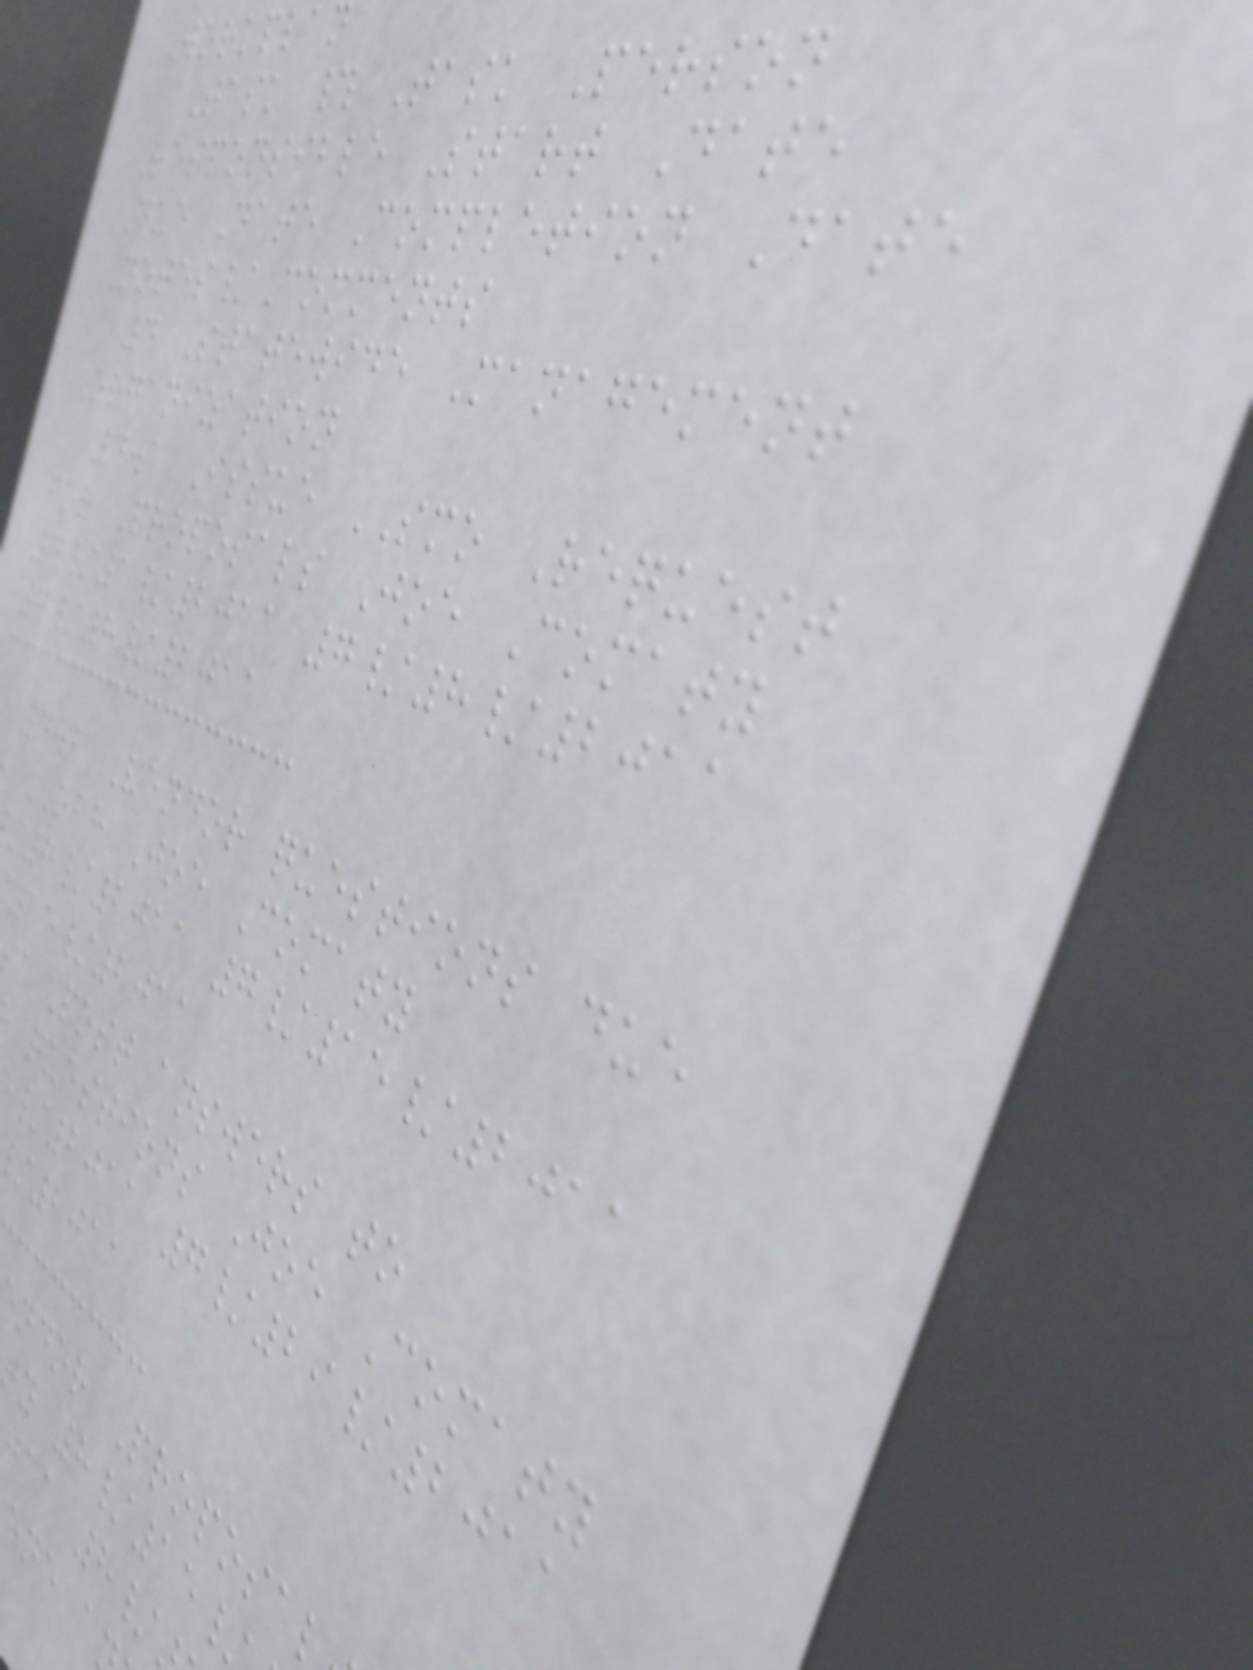Workplan
Task # Task Person
Responsible Start Date
Due Date Completion Date
Notes/Comments
4 Statewide Management
Organization
4.1 Issue SMO Request
for Proposals Joe Comaty
4/1/2011 7/8/2011
7/8/2011
4.2 Vendor questions due
OBH Joe Comaty
8/2011 7/15/2011
15/2011
c Post answers to
questions Joe Comaty
/2011 7/29/2011
2011
ndor Proposa
y 8/15
jaa 8/
ene a
